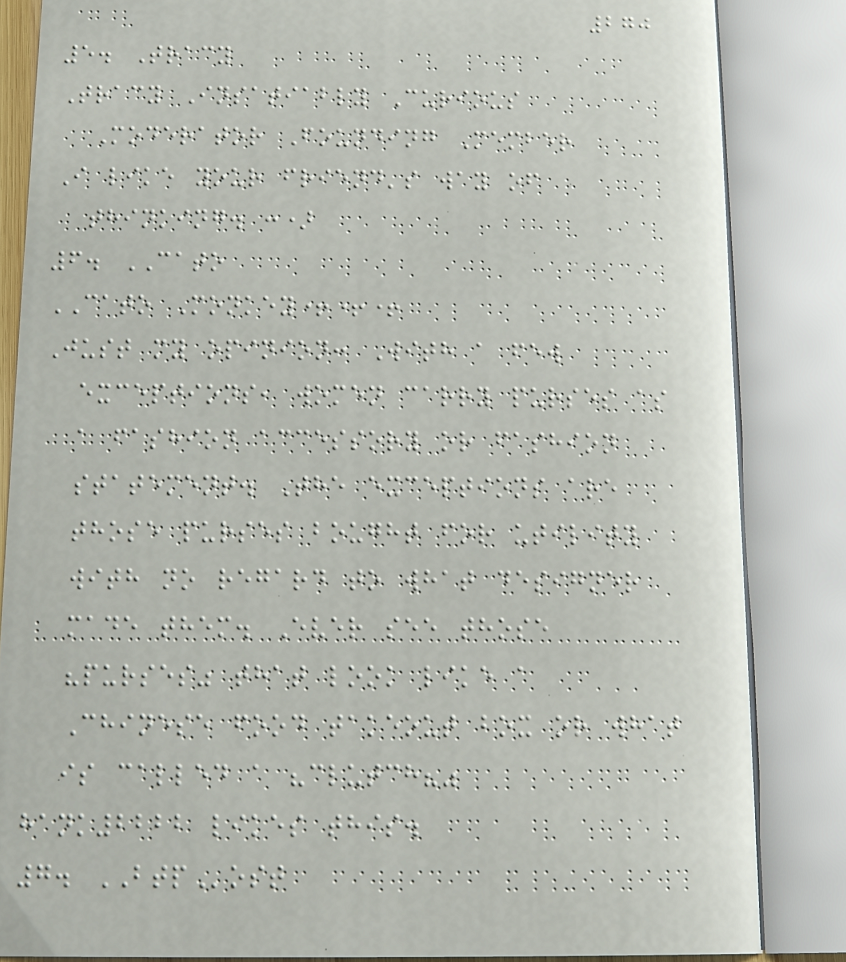270
5. Tracy
Tracy Insatiably Curious
Moderator Founding Member
I like your friend's way of
thinking. :)
6. CATO
CATO Monkey+++
Just my opinion: With a few
exceptions, women carry purses as
a fashion accessory or fashion
statement. The exceptions are
those purses bought for utility
with no regard to what designer
made them. Ever see those
"purses" that look like a
Chinese food takeout box or what
is called a "clutch?"
hank2222 likes this.
7. BTPost
